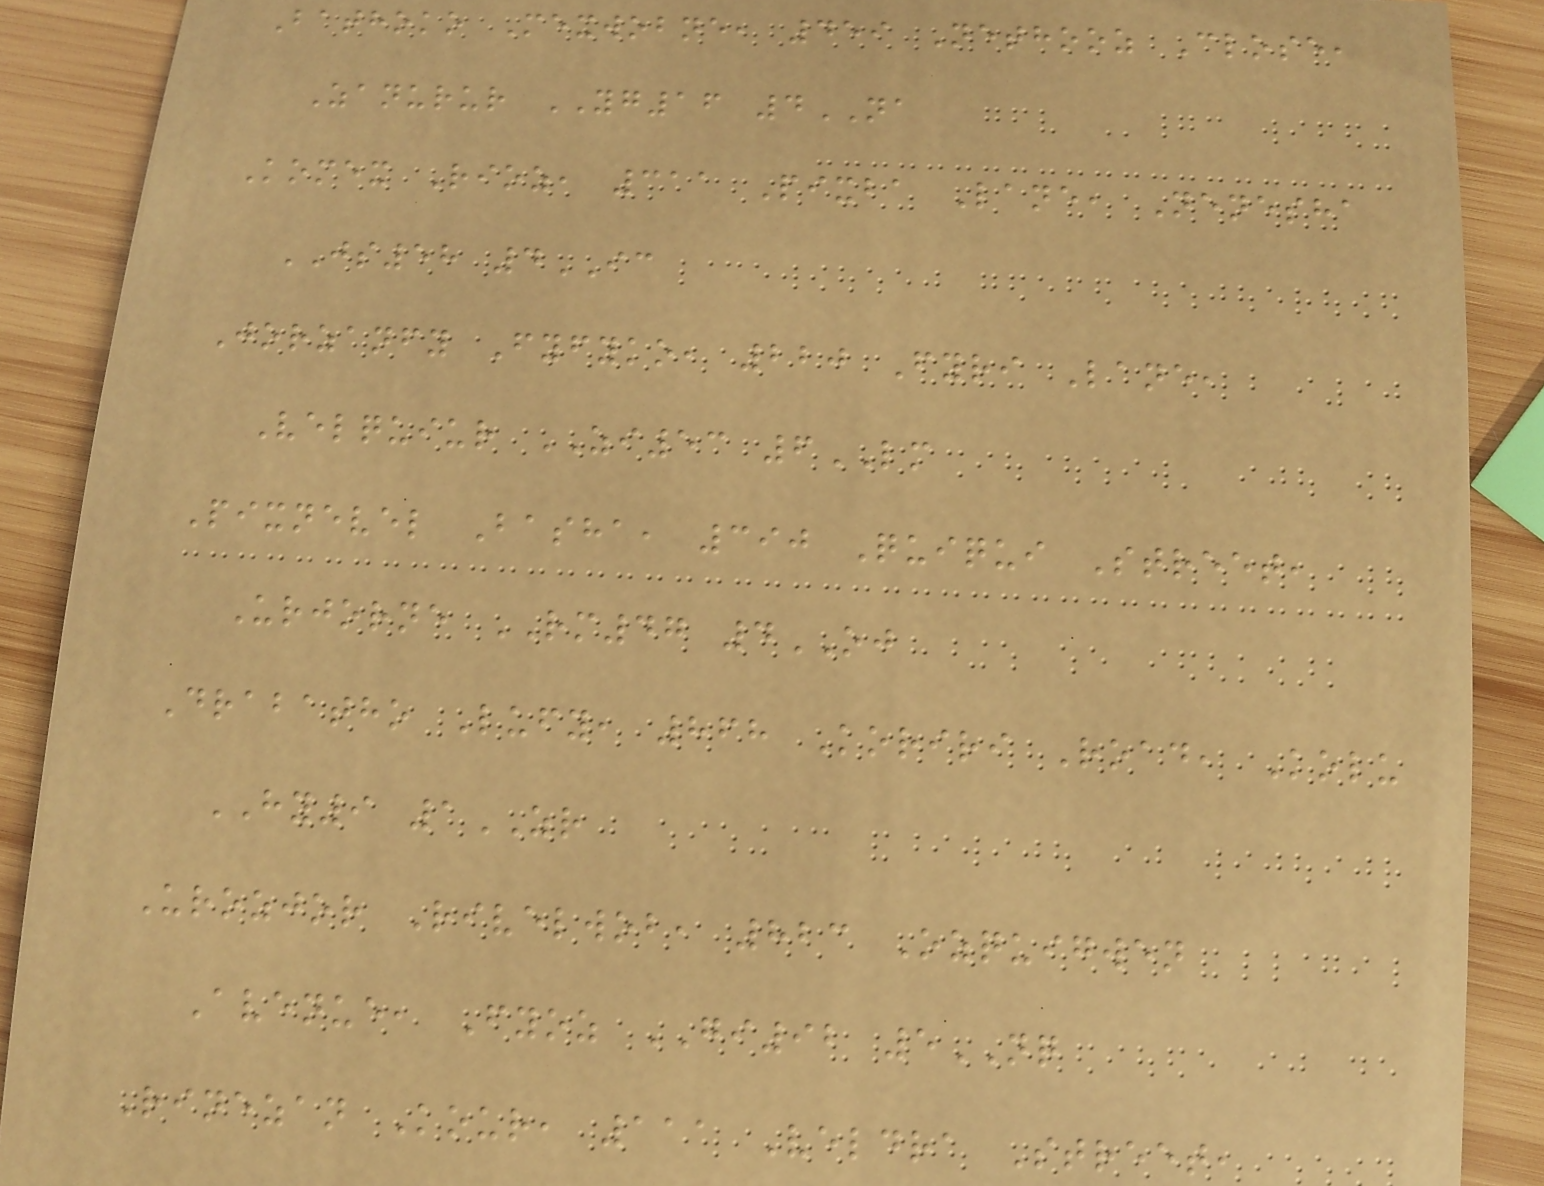Bathoko Mexwobne, 459 Nethooz Close,
Zanurur YG16 4NA
Komex Rioz, 311 Pixba Lane, Nenesha
JS58 4IC
Jorzanfy Fyfyko, 220 Fyri Lane,
Velquiur ZI53 6LM
Pixnevel Basha, 390 Quiqui Street,
Urjorne RM47 4OJ
Drabatho Lufy, 868 Koriri Road, Kolu
HY9 1ZR
Urozjor Rivelwob, 823 Ozquigwen
Avenue, Fyoz GI92 5NQ
Rinezan Kour, 111 Veldra Street,
